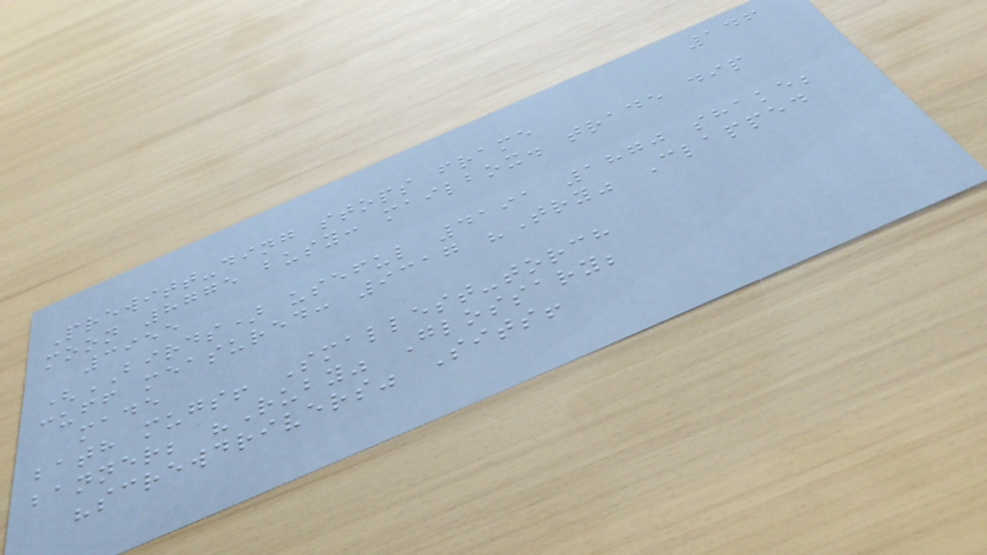146
Prewitt-ding stops frame
moon 8775 busy: mailbox. trade dip
3955
(BIRDS) useful 4191 1870 shake;
cuff measured: 9317 "Try" Clapped
made
bath mugs! Smallest-torch
banner; "Ruby" Glossary;
"screwdrivers" Sits!
